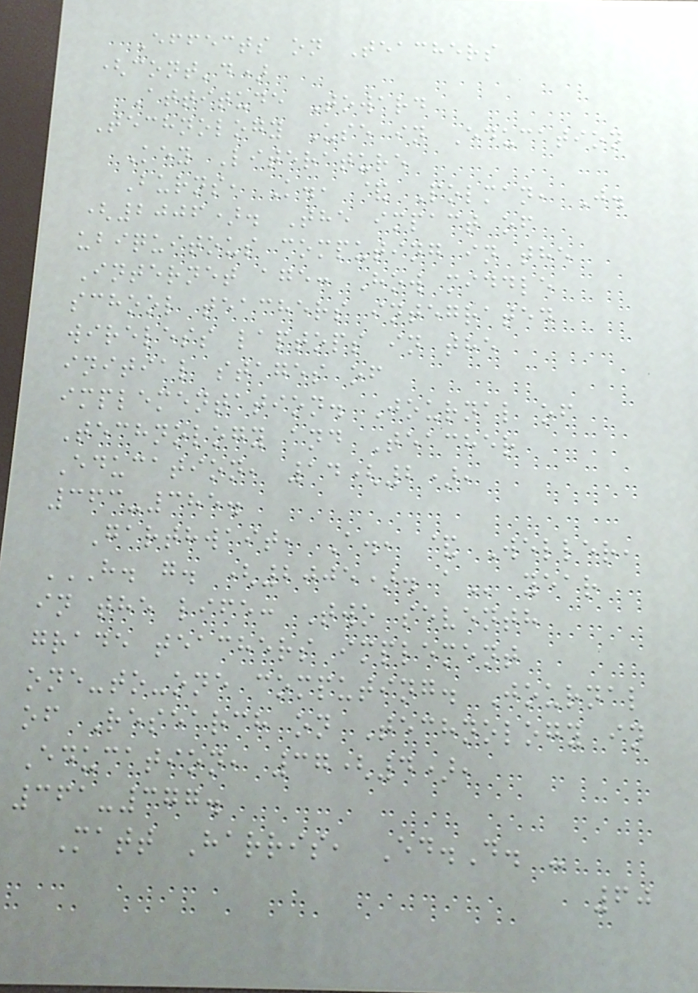Effects on Teachers
(cont'd)
Attitude Toward
Technology Use in Education
Key Literature
Burns, K., & Polman, J.
(2006). The impact of
ubiquitous computing in the
Internet age: How middle
school teachers integrated
wireless laptops in the
initial stages of
implementation. Journal of
Technology and Teacher
Education, 14(2),
363-385.
Garthwait, A., & Weller,
H. G. (2005). A year
in the life: Two seventh
grade teachers implement
one-to-one computing. Journal
of Research on Technology in
Education, 37(4),
361-377.
Matt Harris, Ed.D. -
60
